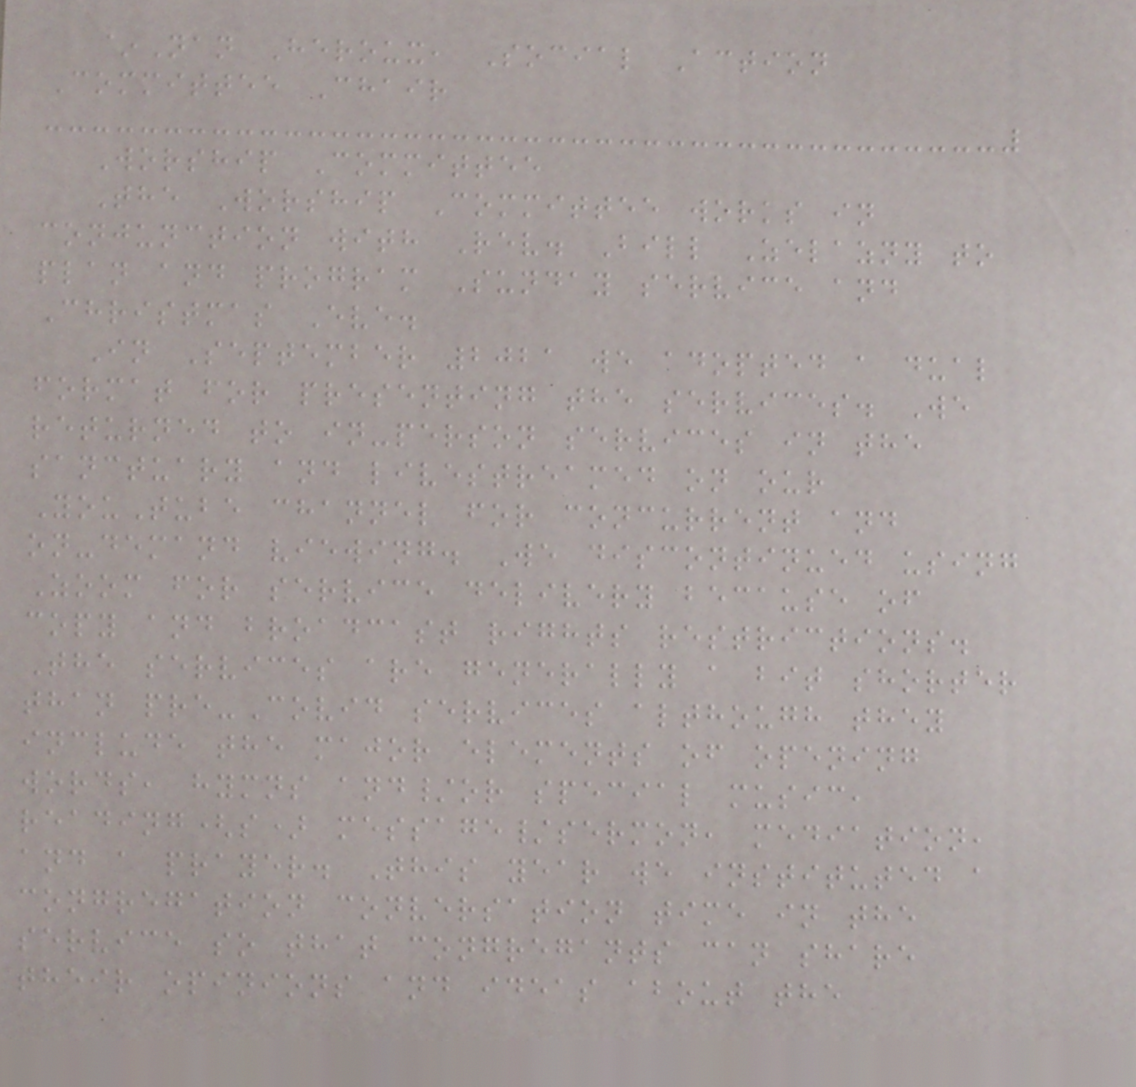~Nan Heroux, Social Action
Committee Chair
Worship Committee
The Worship Committee works in
conjunction with Rev. Bill Zelazny to
plan and program Sunday service and
Christmas Eve.
In September 2021 we adopted a dual
format for presenting the services. We
returned to in-person services in the
sanctuary and livestreamed on our
YouTube channel for concurrent and
on-demand viewing. We discontinued using
Zoom for service delivery because of
copy and broadcast rights restrictions.
The services are generally a bit shorter
than pre-Covid services although they
include the major elements of opening
words, hymns and/or special music,
reading(s) message/sermon, mediation,
and a prayer. This year we instituted a
congregation conversation time in the
service so that congregants can share
their opinions and ideas about the
